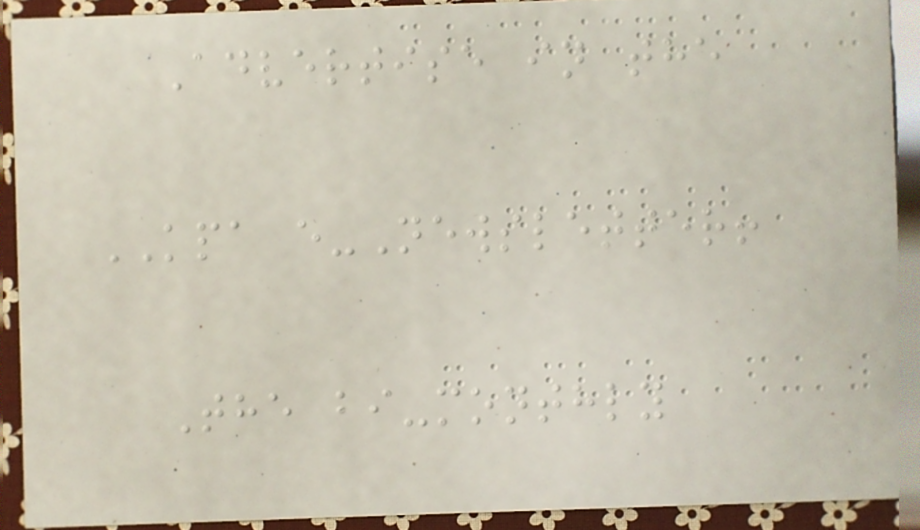Advertise in the
KPA e-Newsletter!
The bi-monthly
